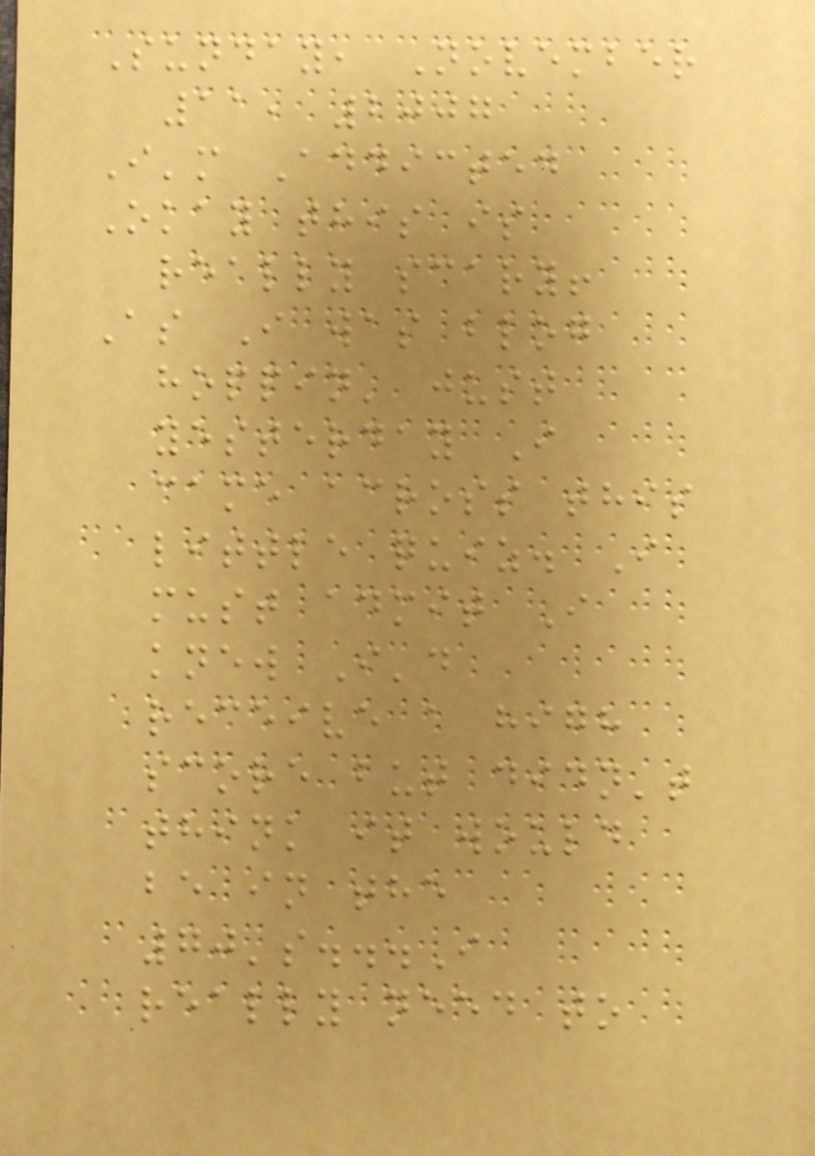Sunday, November
11, 2007
I'm Addicted
Okay this is
really scary!
As I was blog
hoppin' just
yesterday I
came across this
little quiz. I
must admit I
knew I'd
receive a high
score but didn't
think it would
be in the
70's...I
really need to
